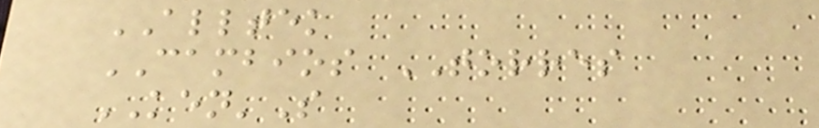ALLTEK
CAMBIOS TORRES
KEN'S
